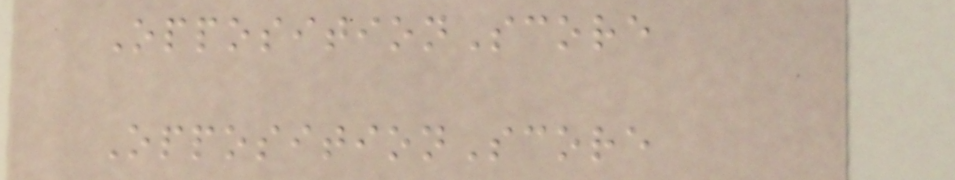OppositionScore
OppositionScore
